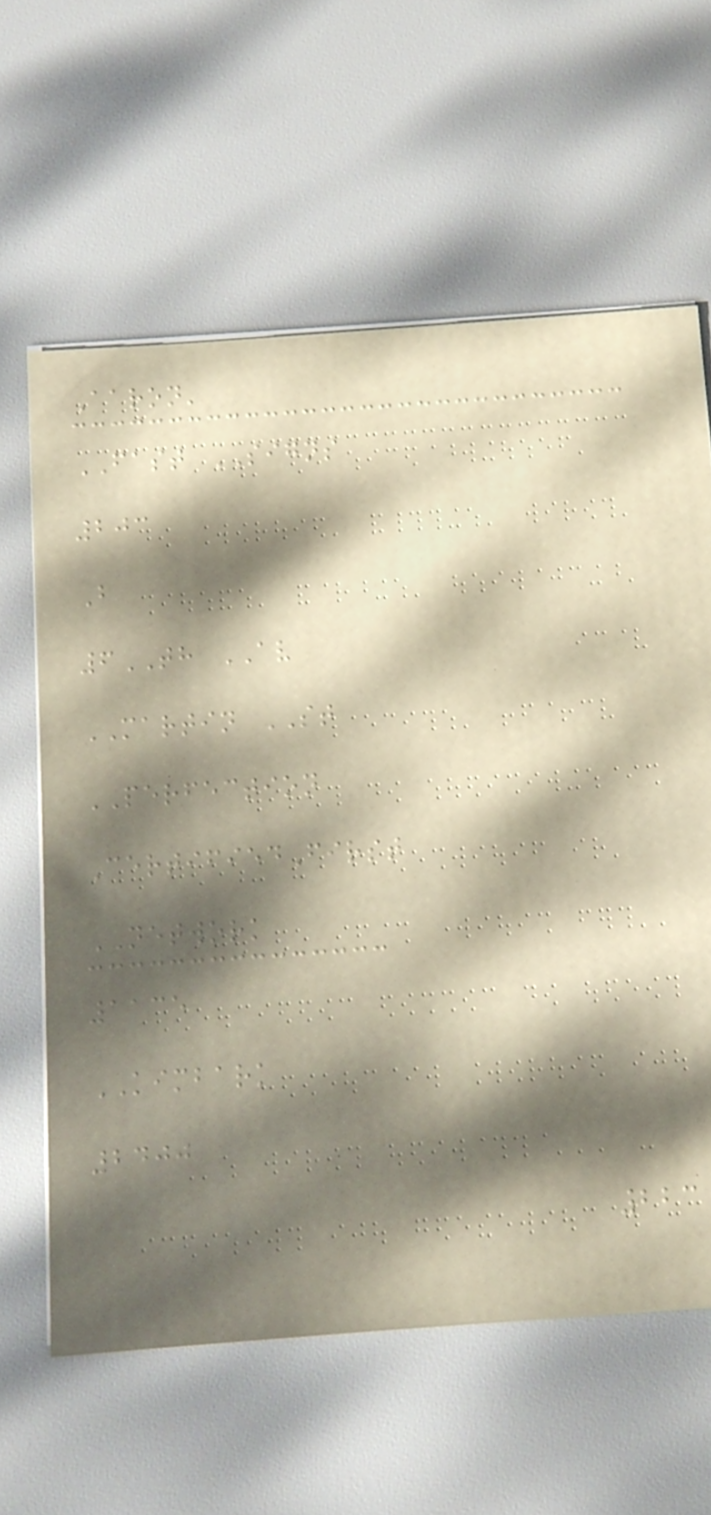Aaron'
FAST SIGNS
203
B
6TH AV
MARTIN ST
PERFECTION
CertifiedFirst
NETWORK
1135
KIMBARK
2400
223
